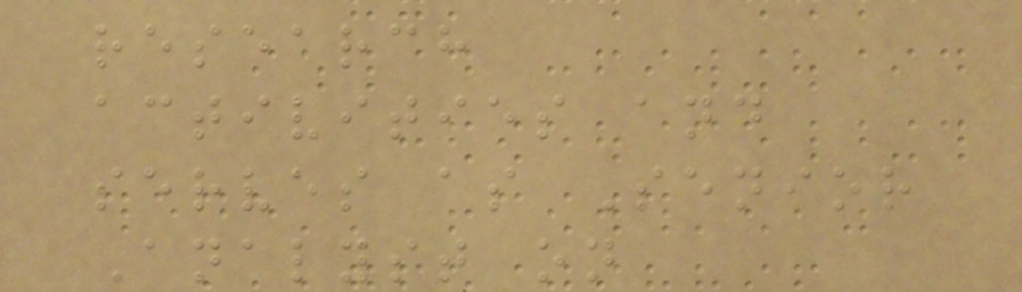research
activities and
serves as Senior
Analyst on
